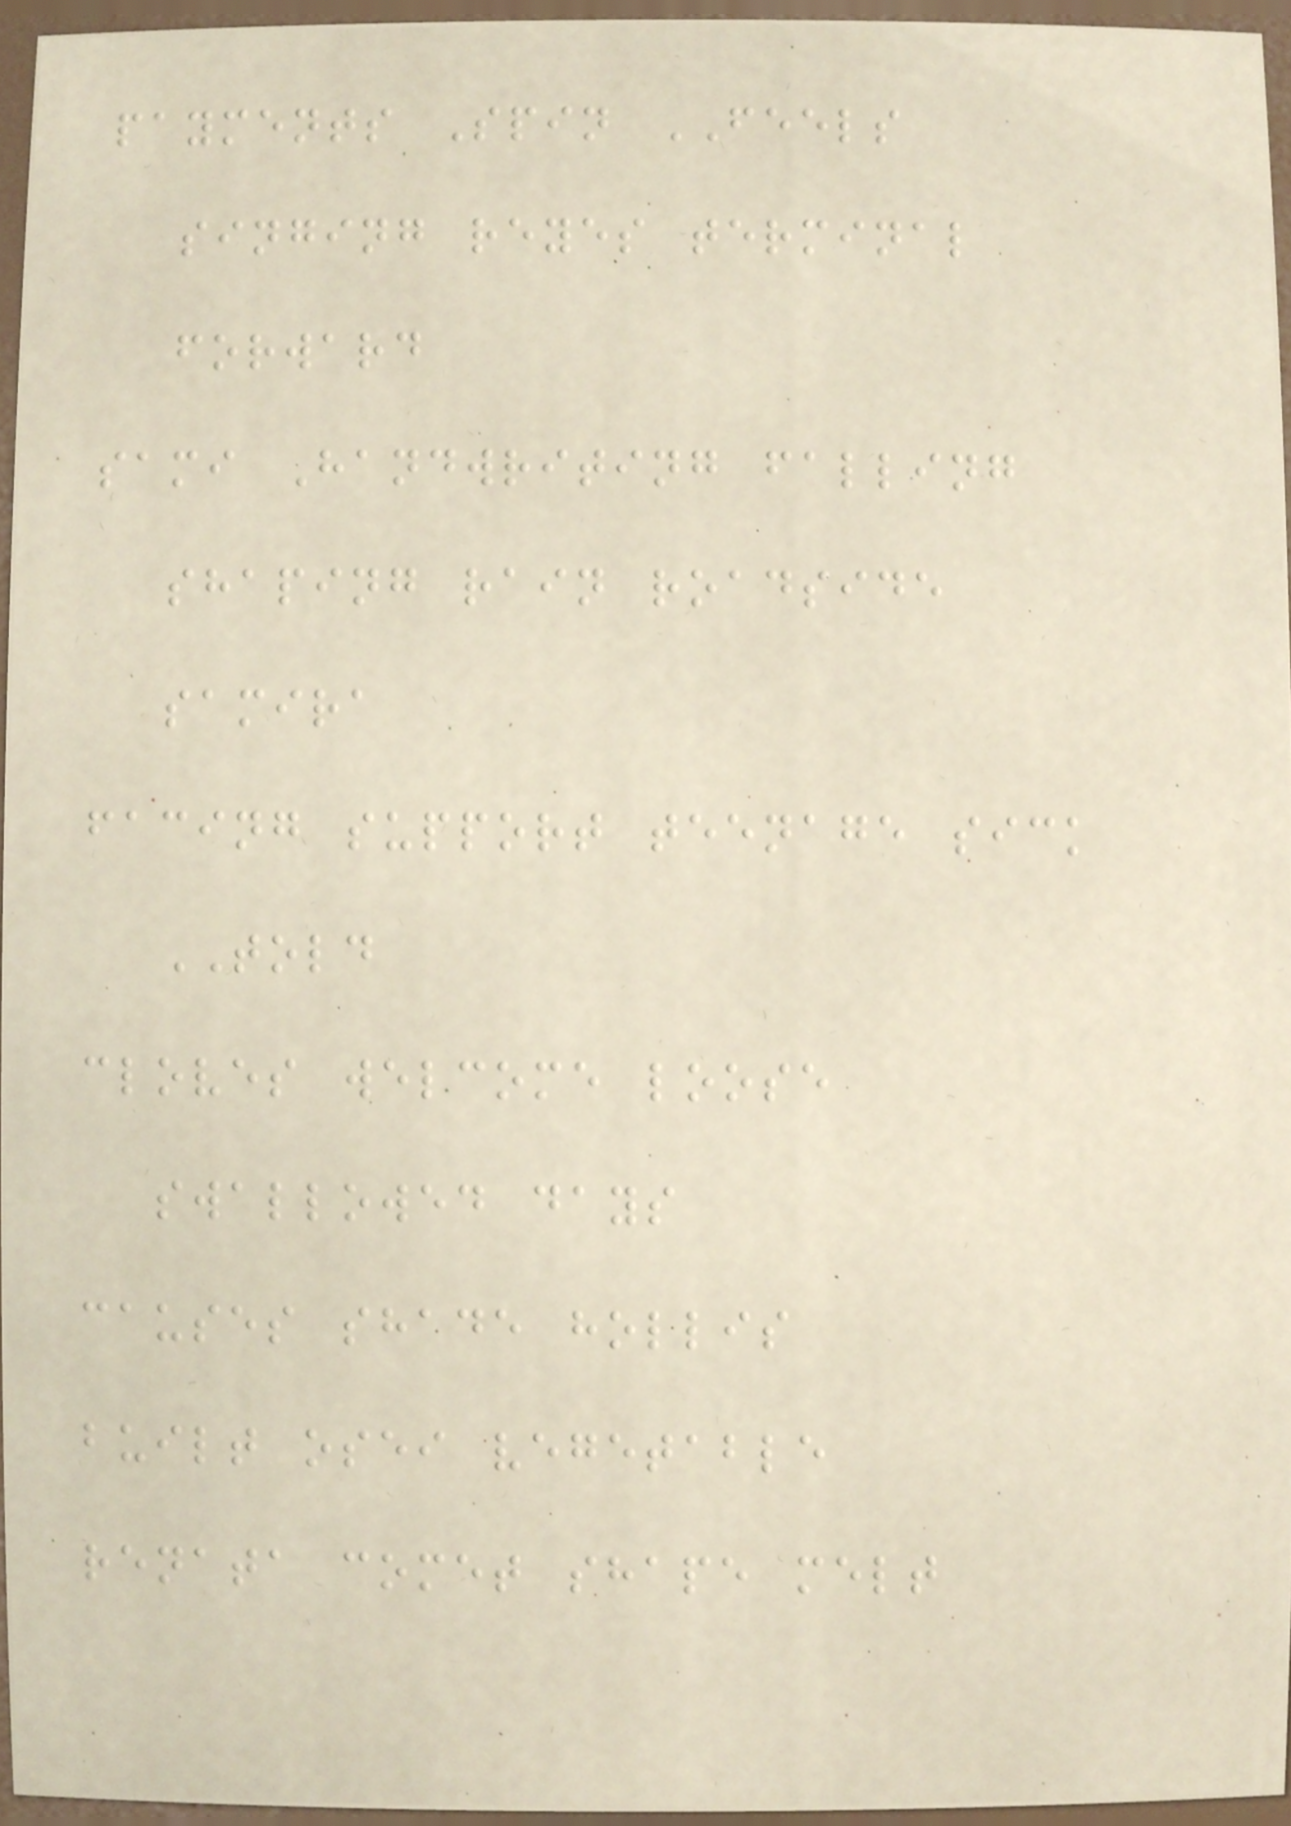payments Spin FEELS
singing reyes terminal
forward
sami Handwriting falling
shaping rain roadside
samira
facing support teenage sick
TOLD
cloves welcome loose
swallowed days
causes shade hollis
built osei vegetable
renata comet shape melt
